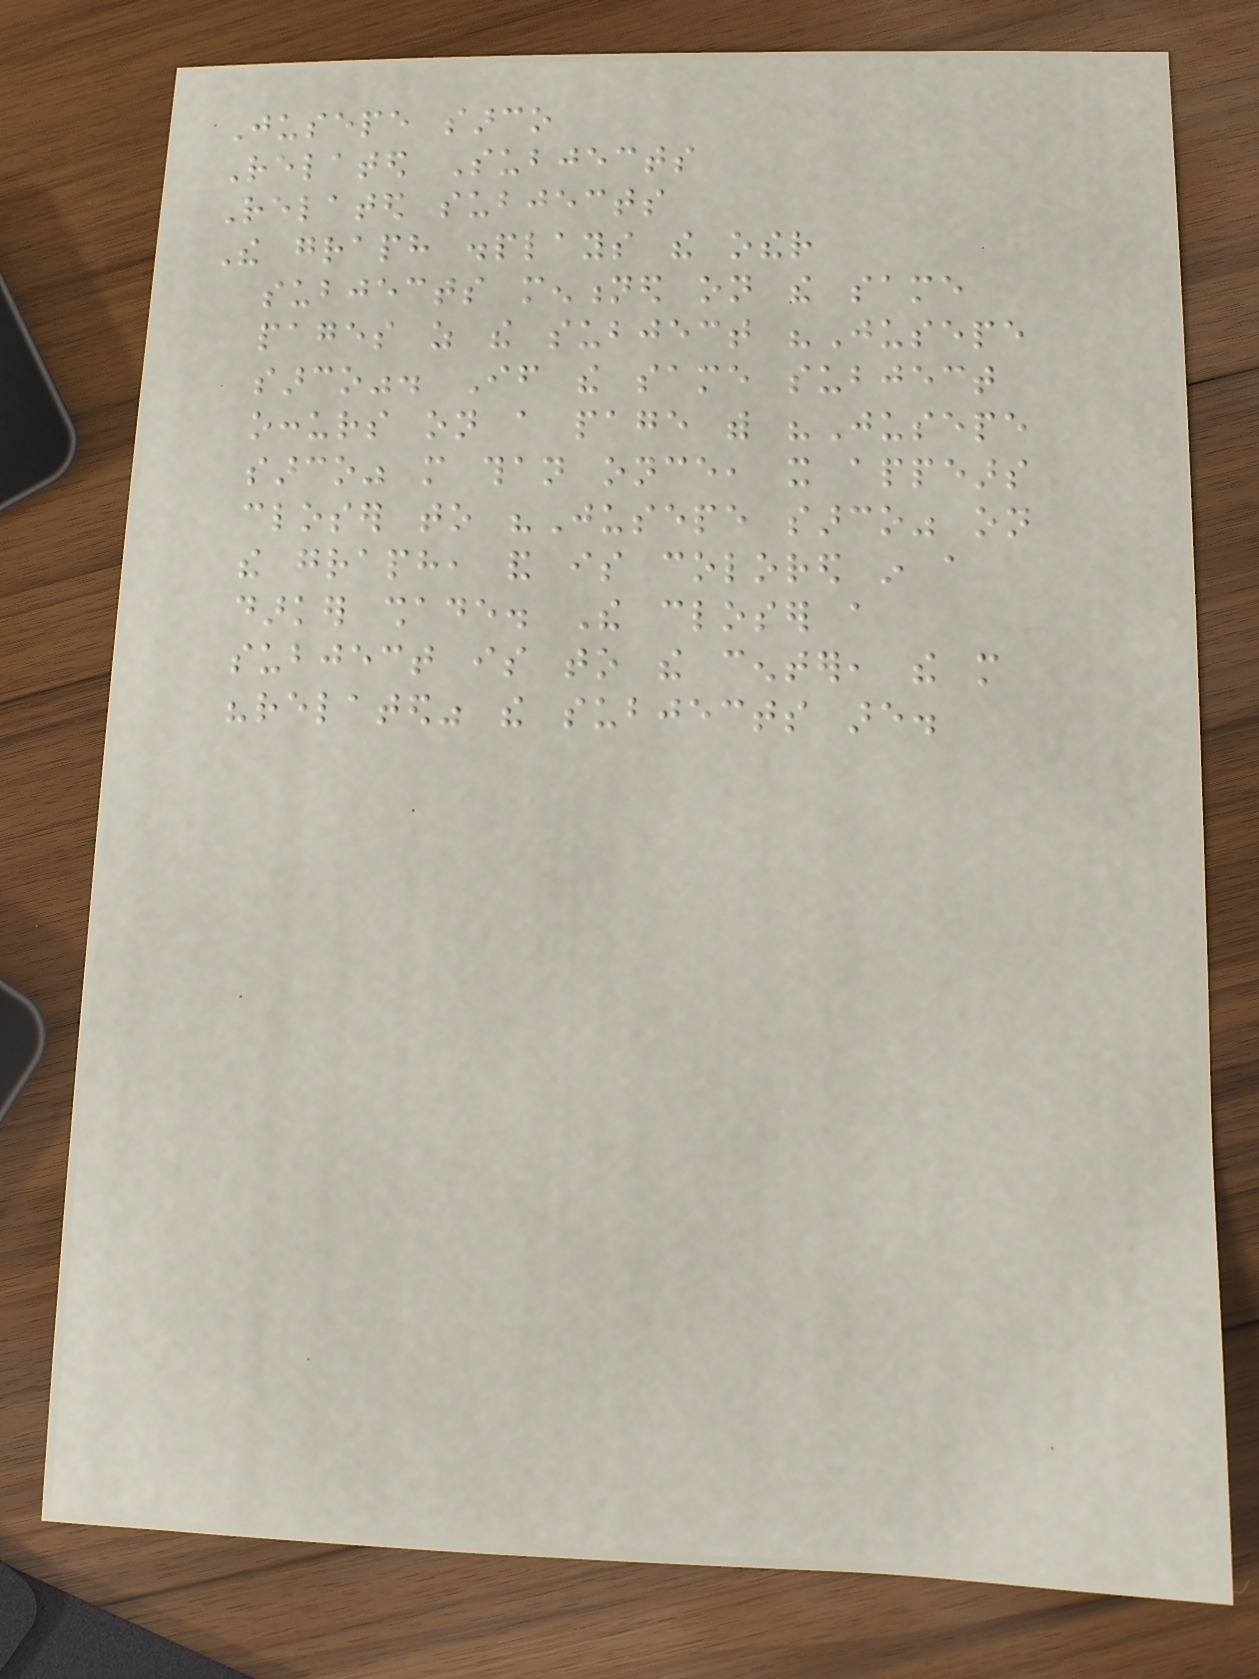Jusepe sarco
Related Subjects
Related subjects
The graph displays the other
subjects mentioned on the same
pages as the subject "Jusepe
sarco". If the same subject
occurs on a page with "Jusepe
sarco" more than once, it appears
closer to "Jusepe sarco" on
the graph, and is colored in a
darker shade. The closer a
subject is to the center, the more
"related" the subjects are.
